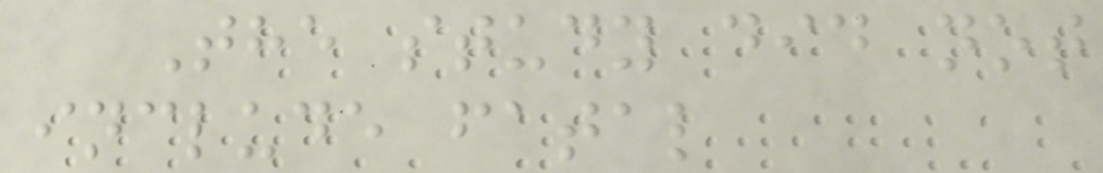The study did not
include fatal
